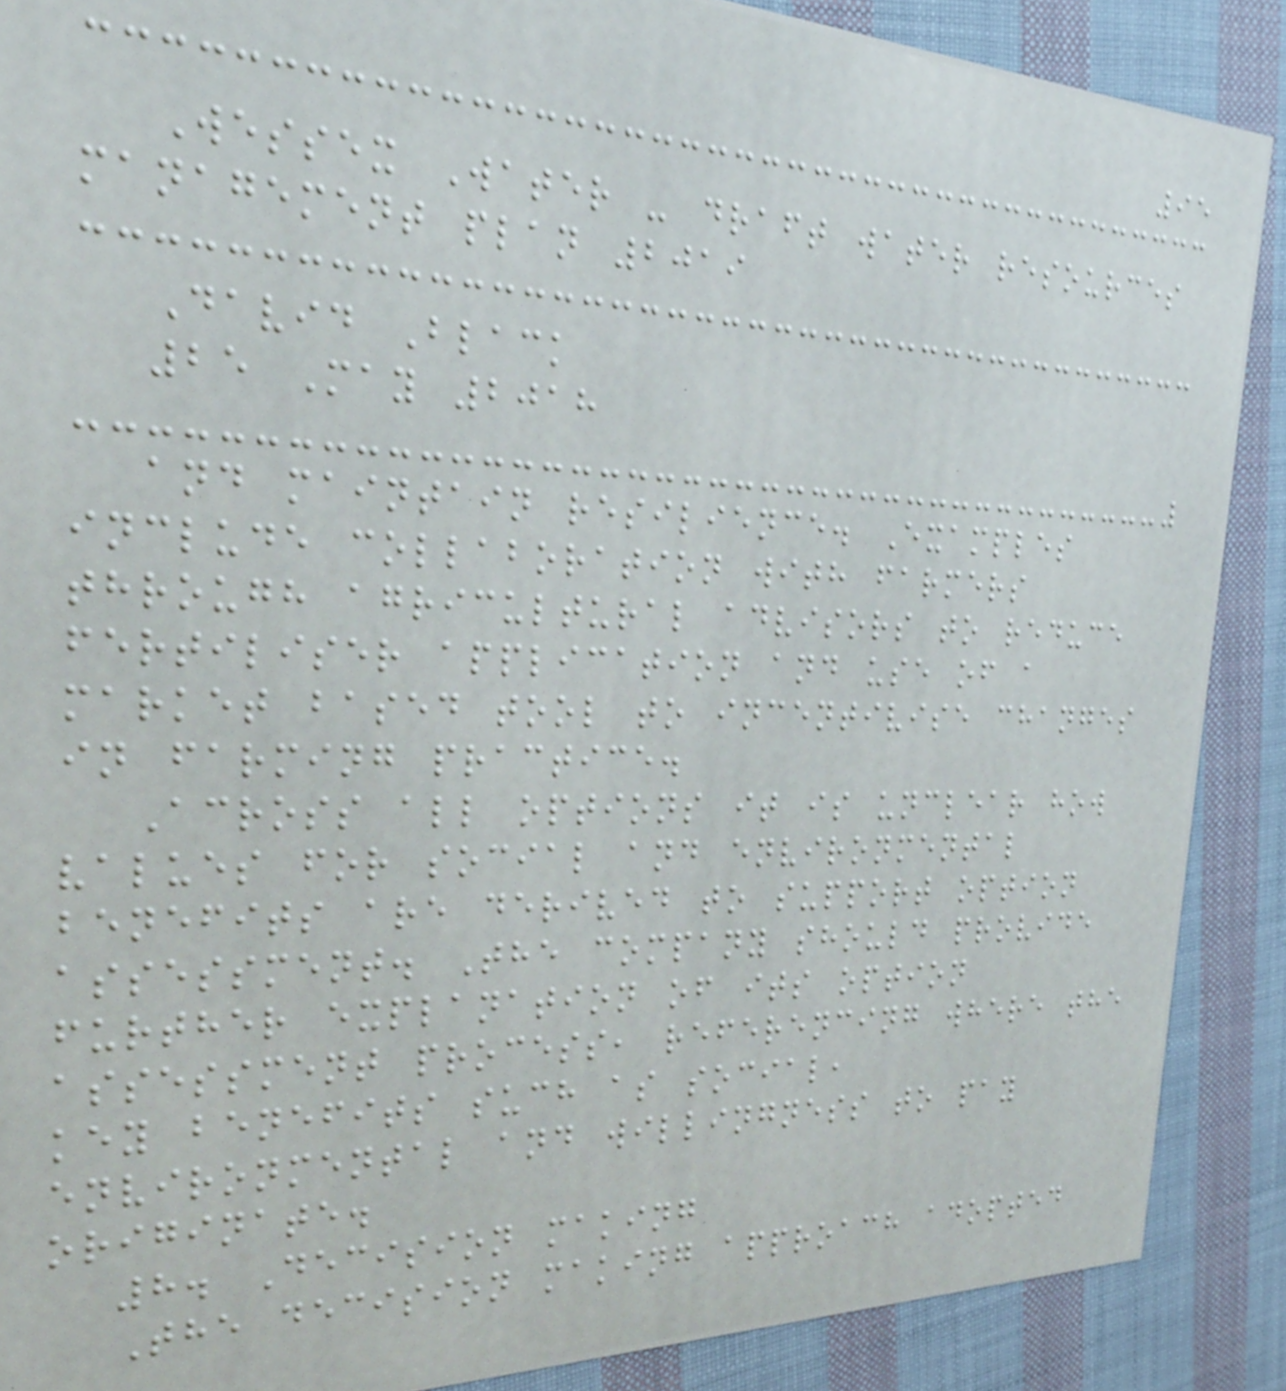95
Wessex Water - draft water resources
management plan 2019
David Black
25 May 2018
and maintain resilience. Examples
include collaboration with farmers
through agricultural advisors to reduce
fertiliser application and use of a
market based tool to incentivise changes
in farming practice.
Across all options it is unclear how
values for social and environmental
benefits are derived to support option
assessment. The company should provide
further explanation of its option
assessment process, referencing where the
key benefits such as social,
environmental and willingness to pay
originate.
8. Decision making
The decision making approach adopted
